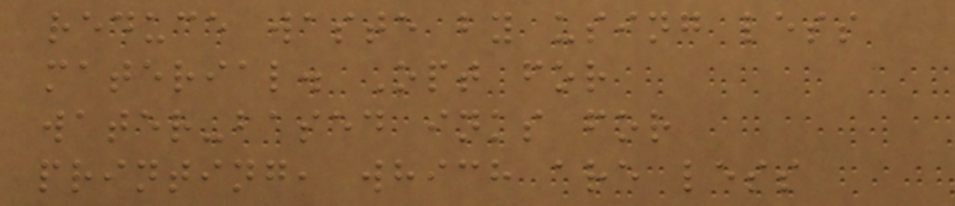reduce waste by using less
material. Opt for
water-based inks for
printing, which are less
